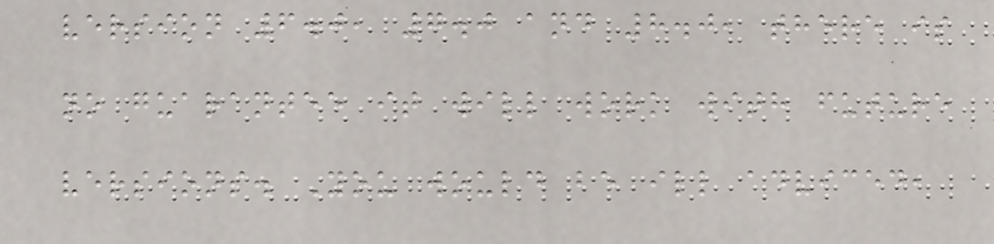version 6.0, 7.0 and 8.0, there is
no guarantee it will work with future
versions. You would be ill adviced,
